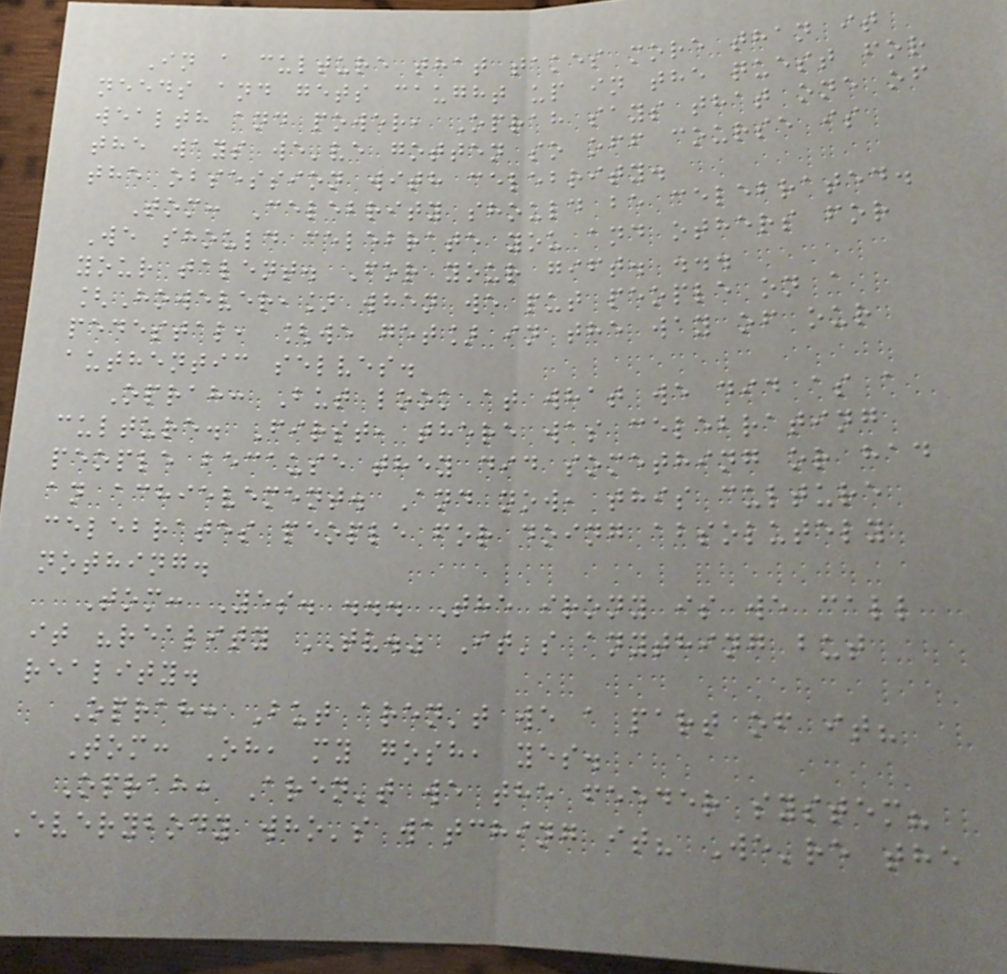In a culture that takes more than it
needs and gets caught up in the quest for
wealth and power, Oprah says that one of
the ways we've gotten so off course is
the obsession with celebrity.
Tom: Celebrity should be celebrated.
We should celebrate you and others for
your talent. For your gift. ...
[However,] when we put people on a
pedestal, [we get] in the way of our
authentic selves.
Oprah: But look at what we did as a
culture. First, there was celebrating
people because they did something or had
an achievement. And now, this culture
celebrates people for doing absolutely
nothing.
Tom: Yes. ... The irony is we call
it "reality TV." It's anything but
reality.
Oprah: But aren't we a part of it?
Tom: Oh, my gosh, yes.
Oprah: Aren't we the feeder system?
Everybody who's watching it? We're the
